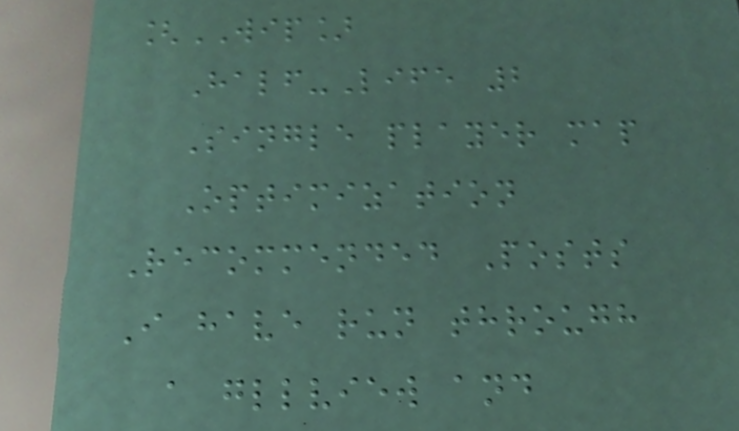[WIP]
Half-Life 2
Single player map
Optimization
Recommended Posts
I have run through
a gllview and
